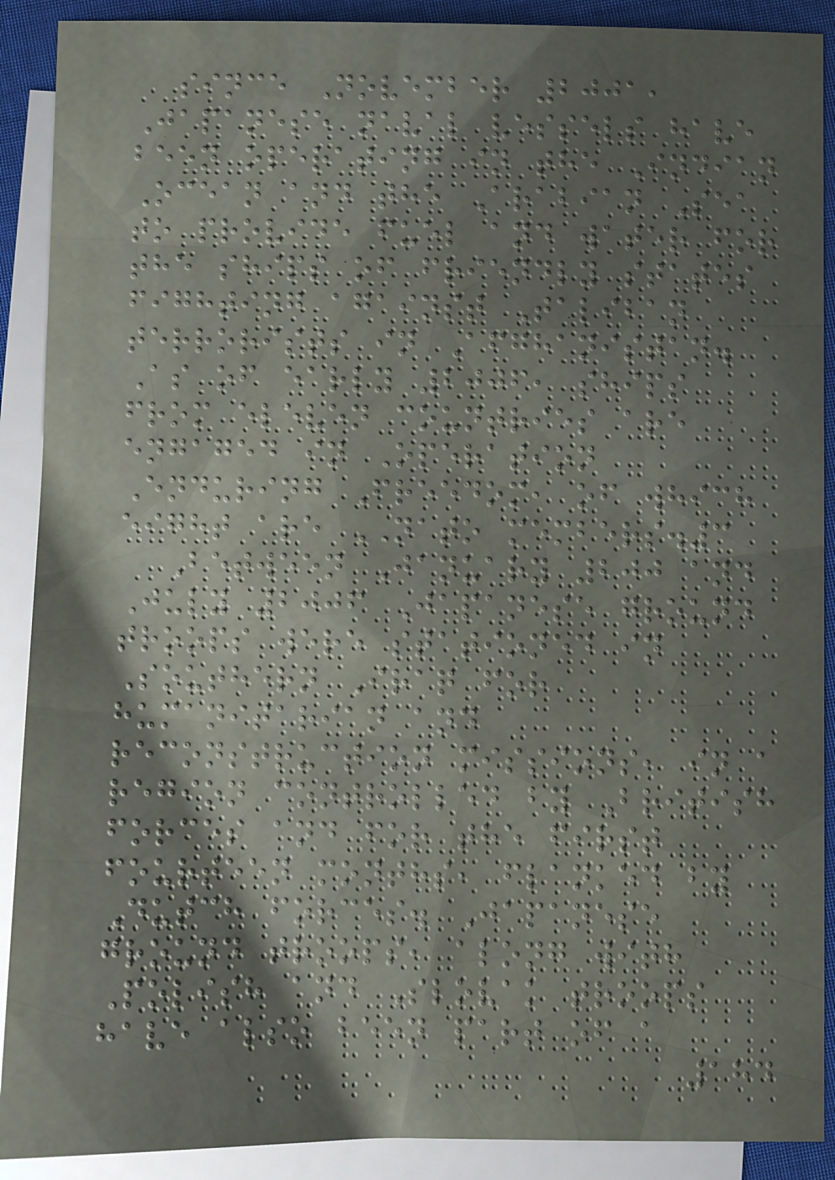since November 2001,
Japanese naval vessels have
been operating in the Indian
Ocean and the Arabian Sea
to provide fuel and water for
the ships of friendly states
fighting against Taliban
terrorists in Afghanistan.
As of early 2006, ships
from eleven countries are
engaged in Operation
Enduring Freedom, of which
eight are NATO members.3
Between January 200 and
July 2006 Japanese ground
troops were stationed in
Southern Iraq for
humanitarian and
reconstruction missions, in a
region controlled by British
forces and for the first
fourteen months, flanked by
Dutch forces. Japanese
ground troops, along with
Polish and Slovak troops
have also been part of a
184
